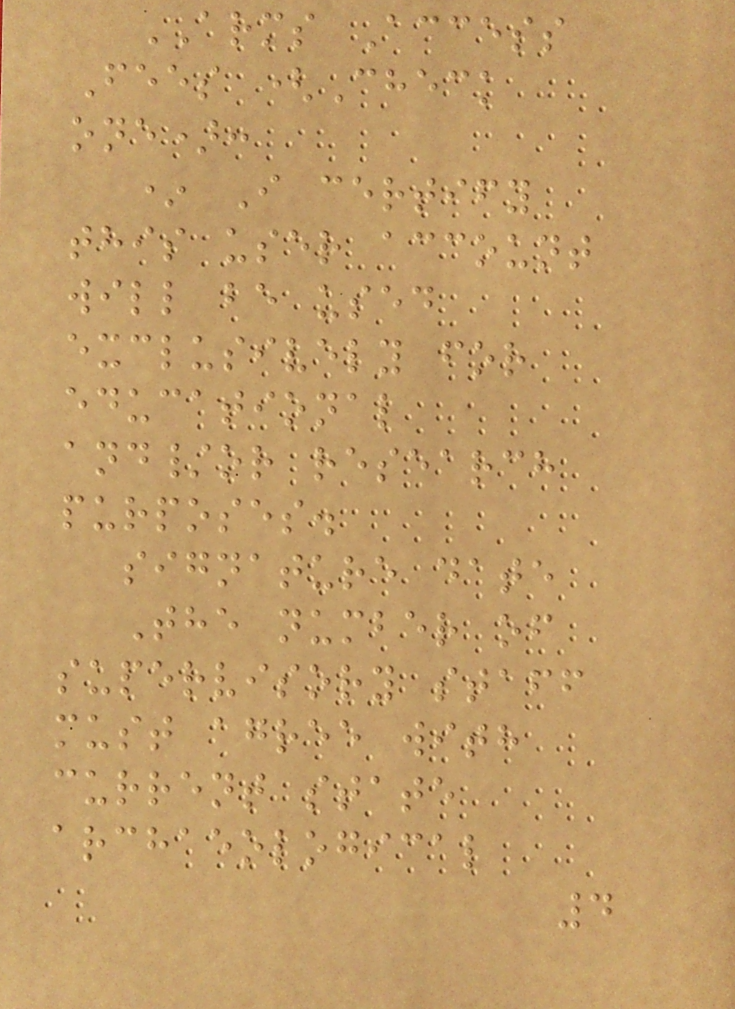ARMS Access
Fees (Check
one):
* I certify
this user account
will be used
exclusively for
educational
and/or research
purposes.
signature date
The number of
supervisory staff
must agree with
current state
archaeological
4
